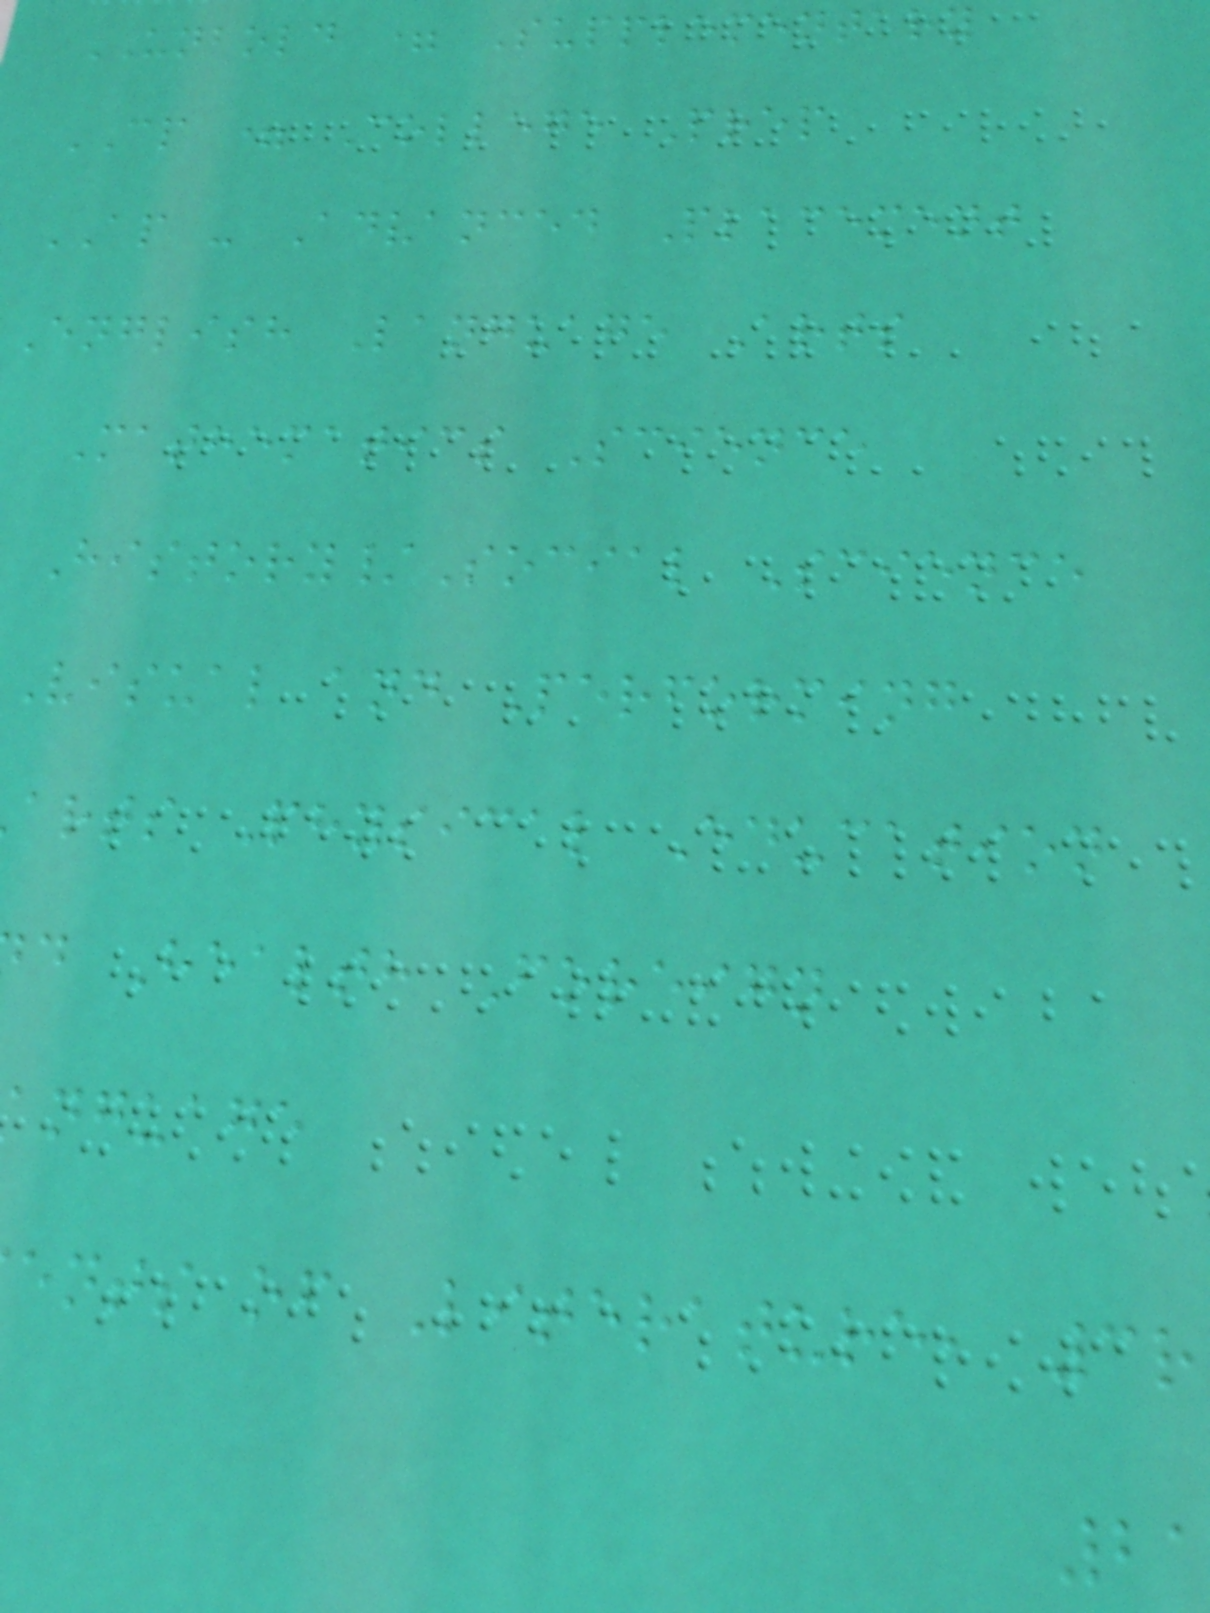UNBOLD = Supplementary
CP = College Prep
AP - Advanced Placement
English Language Arts
Mathematics Science
History/Social Science
Visual and Performing
arts Physical Education
d Health Foreign
anguage
ents of Literature, 3r
